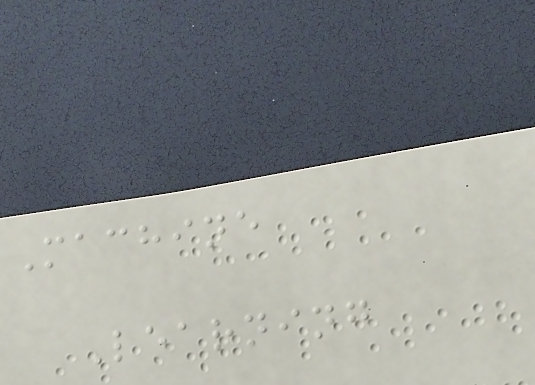Machine
Learning
